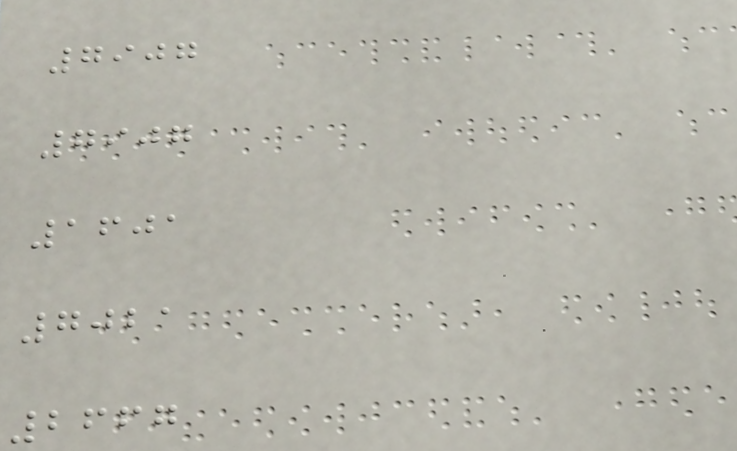7907
7907
1601
7021
2667
